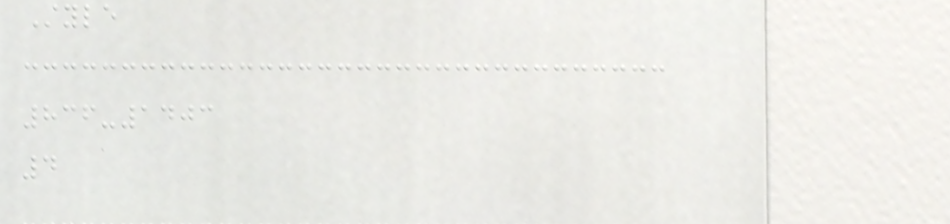Style
836-1403
4
